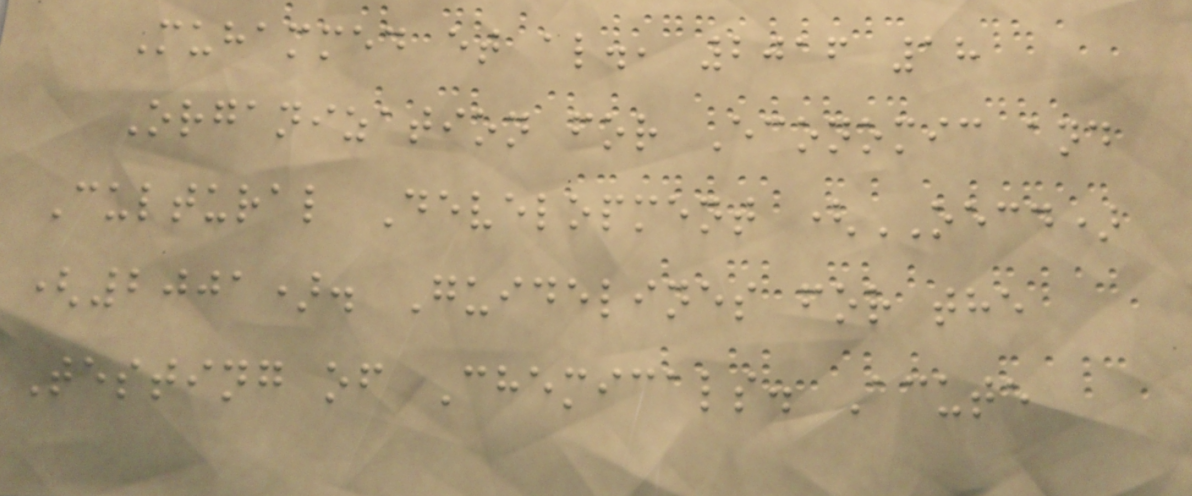Muhammed et al., 2016 18
Organization for Economic and
Cultural Development (OECD)
(2001). Guidelines for the
Testing of Chemicals. Acute
